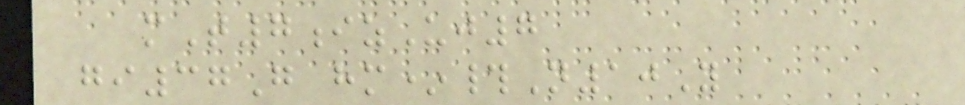mT7izUj7
gi37G hm*#N10Y
